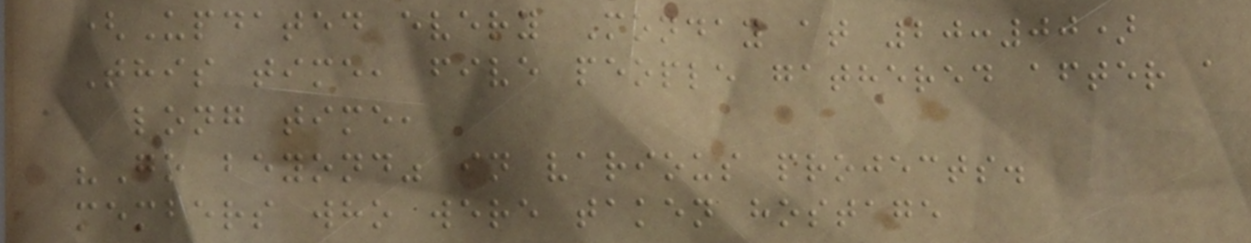(Updated every Monday at 20:00)
This time, five people gathered after a
long time,
"Go beyond" in various projects.
members who were taken hostage
